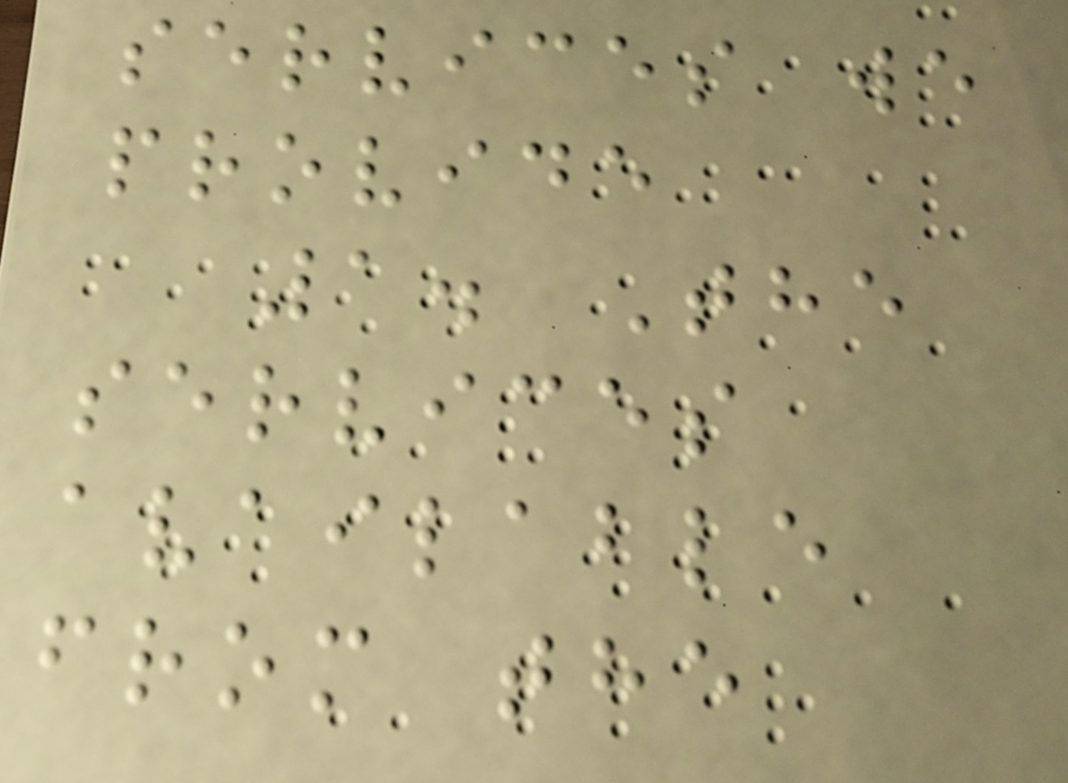services we
provide
1. The
services
available
from the
